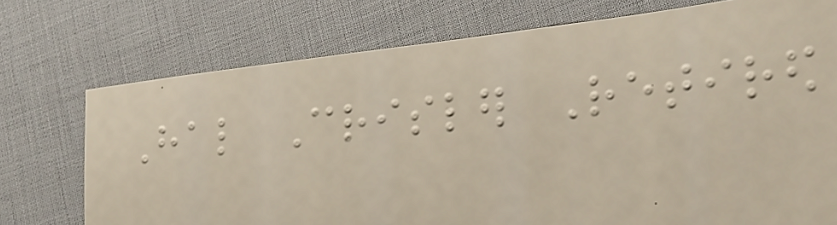Hal Crisler Retired
